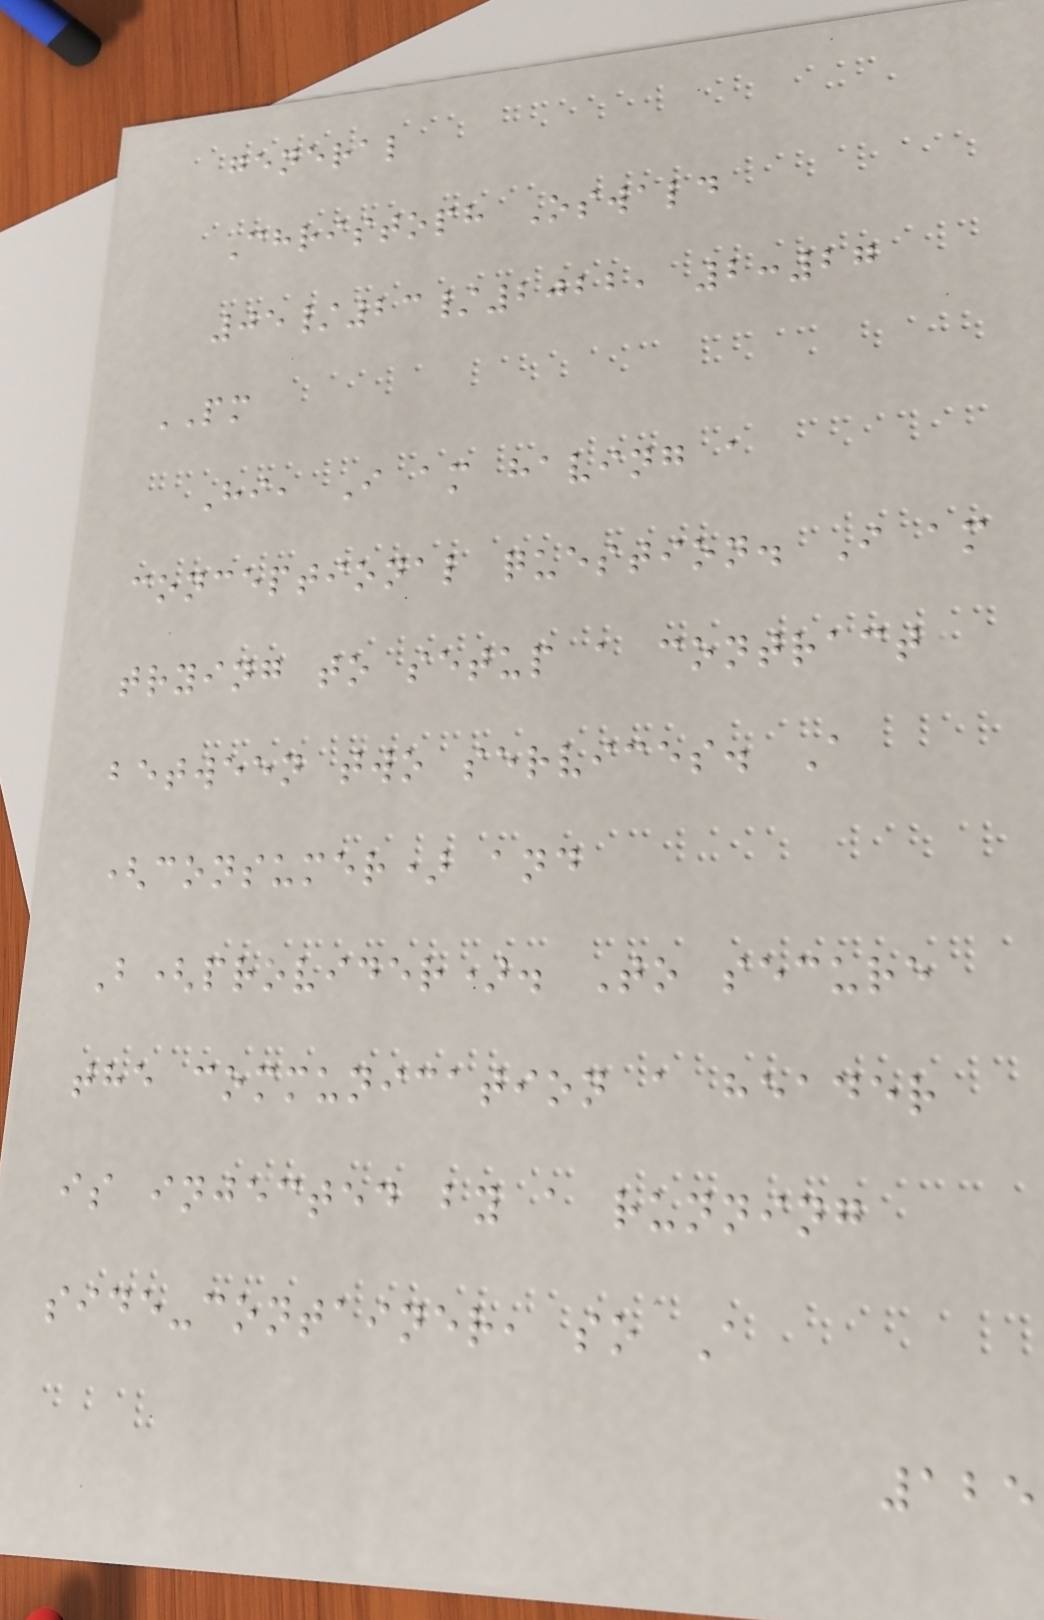general
Christoph Oswald
05/23/2022, 2:27
PM
Hi, I am having a
conceptional question. I am
trying to setup a contract
between two services. A
(consumer) and
B(provider). To secure
the communication a header
is injected by a running
side-container, so A
125
